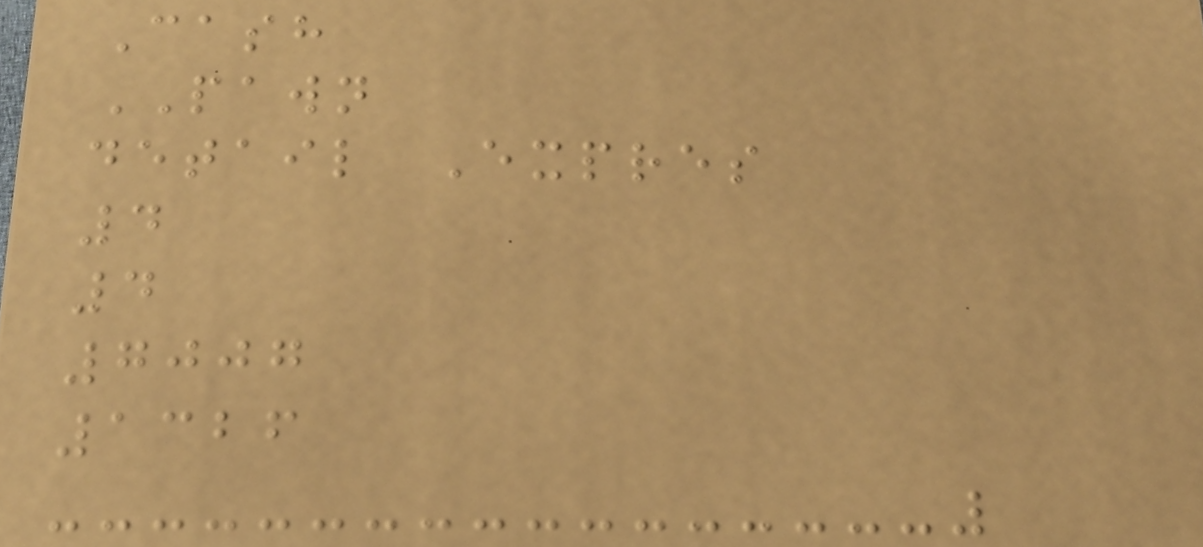Cash
PAWN
detail Expres
4
4
7007
1326
